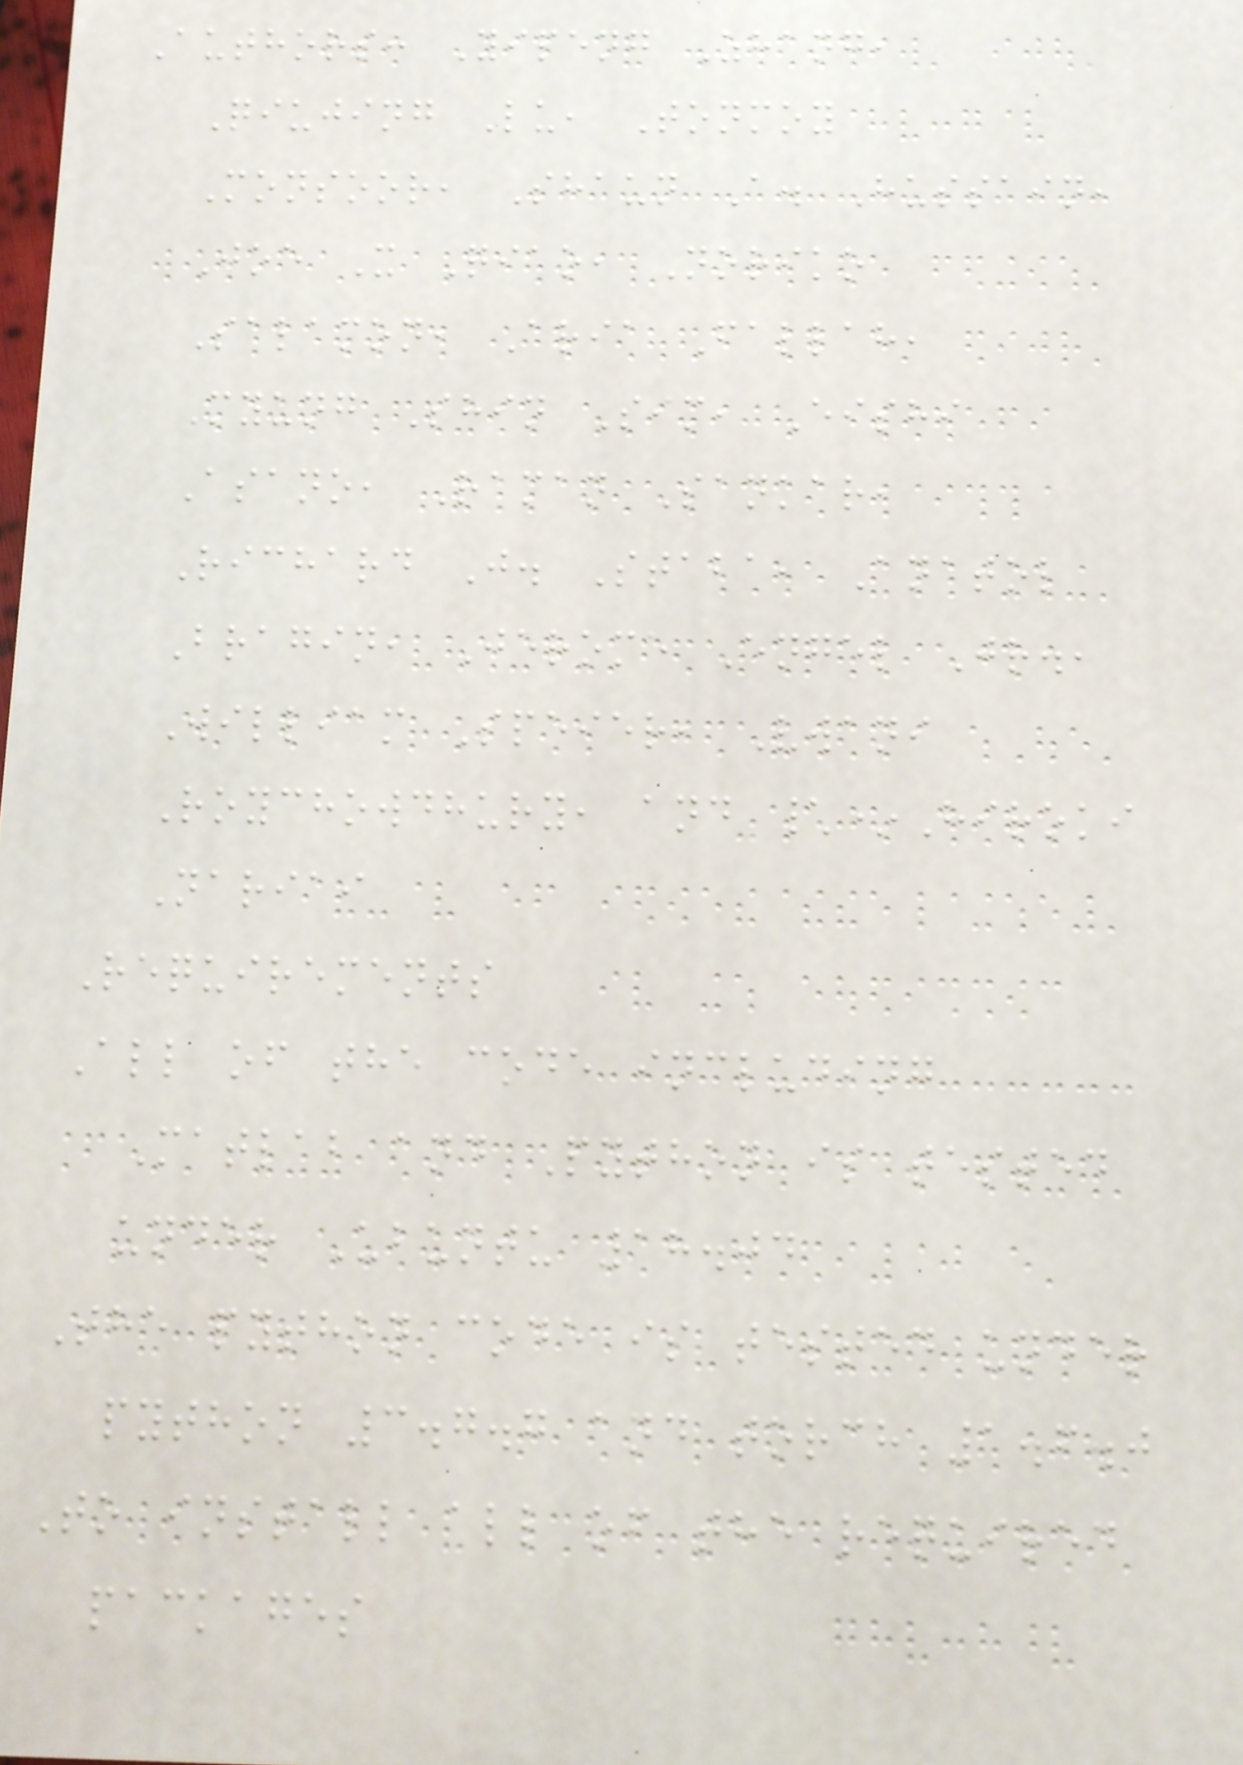Authors: Yipeng Zhang,
Qiujing Lu, Tonmoy
Monsoor, Shaun A. Hussain,
Joe X Qiao, Noriko
Salamon, Aria Fallah,
Myung Shin Sim, Eishi
Asano, Raman Sankar,
Richard J. Staba, Anatol
Bragin, Jerome Engel Jr.,
William Speier, Vwani
Roychowdhury, and \*Hiroki
Nariai
Requirements
All of the code including
Matlab and Python is tested
under Ubuntu 18.04
The python code is tested under
python 3.7.7 and torch 1.6.0
To install all of the required
packages
